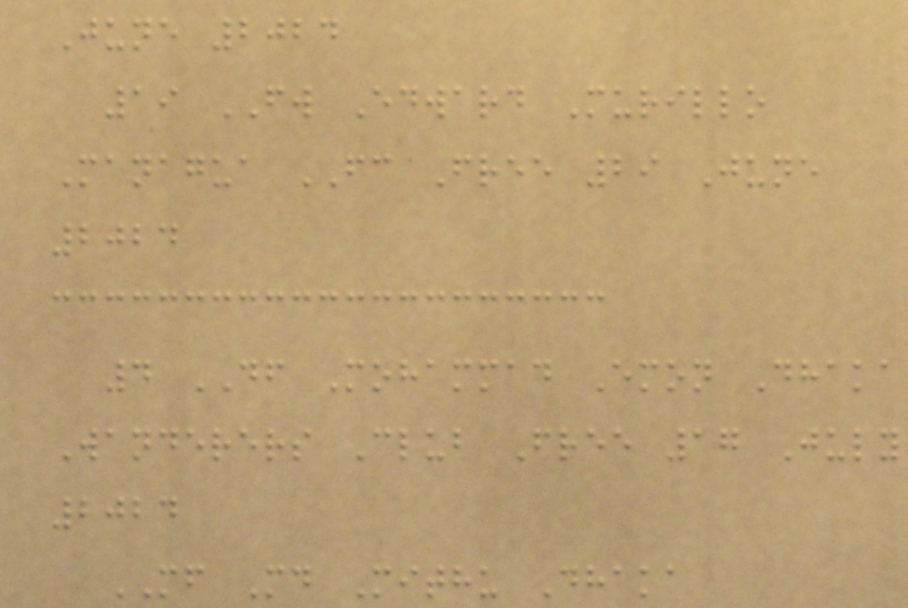June 2024
19 FW Edward Murillo
Managua FC Free 29 June
2024
4 DF Mohammad Emon Dhaka
Wanderers Club Free 17 July
2024
MF Md Mithu Dhaka
